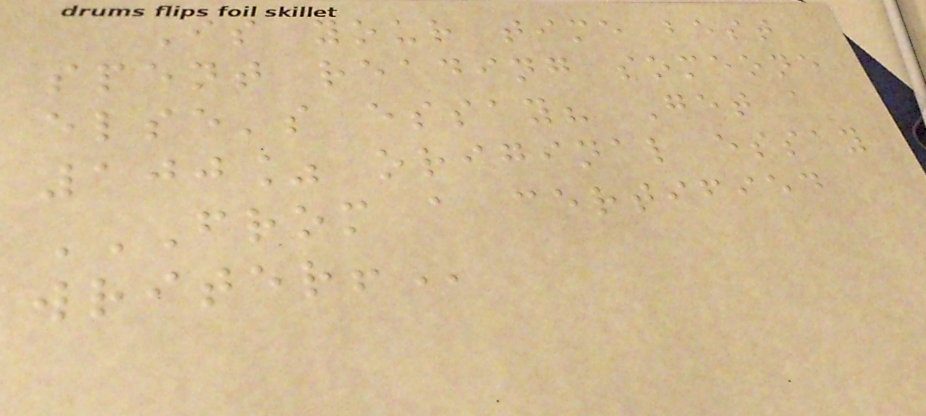Is your time best
spent reading someone
else's essay? Get a
100% original essay
FROM A CERTIFIED
WRITER!
